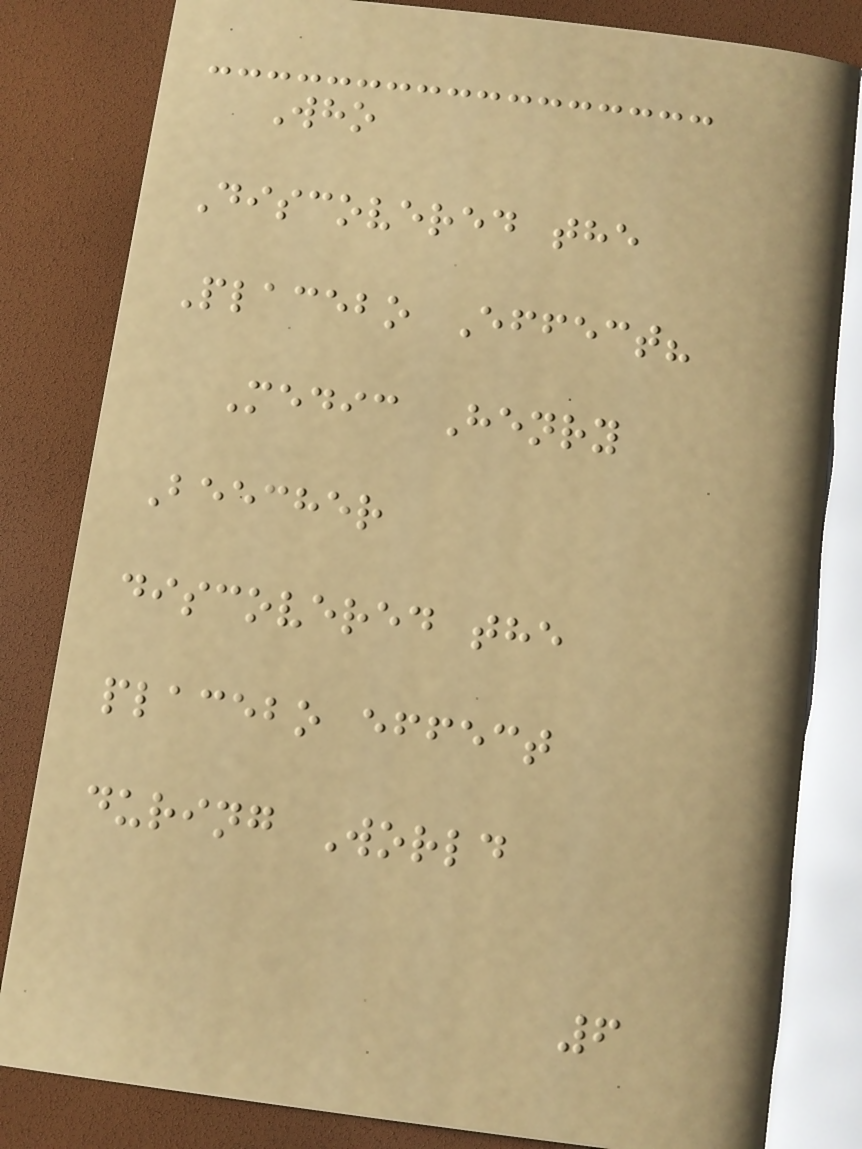Who
Discovered the
Placebo Effect?
Medic Henry
Beecher
discovered the
placebo effect
during World
6
